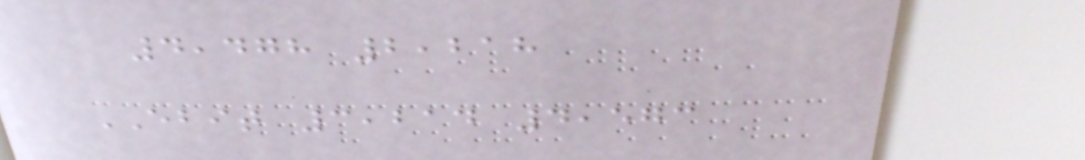4,478 2,218
EBIT 3,214 4,573
